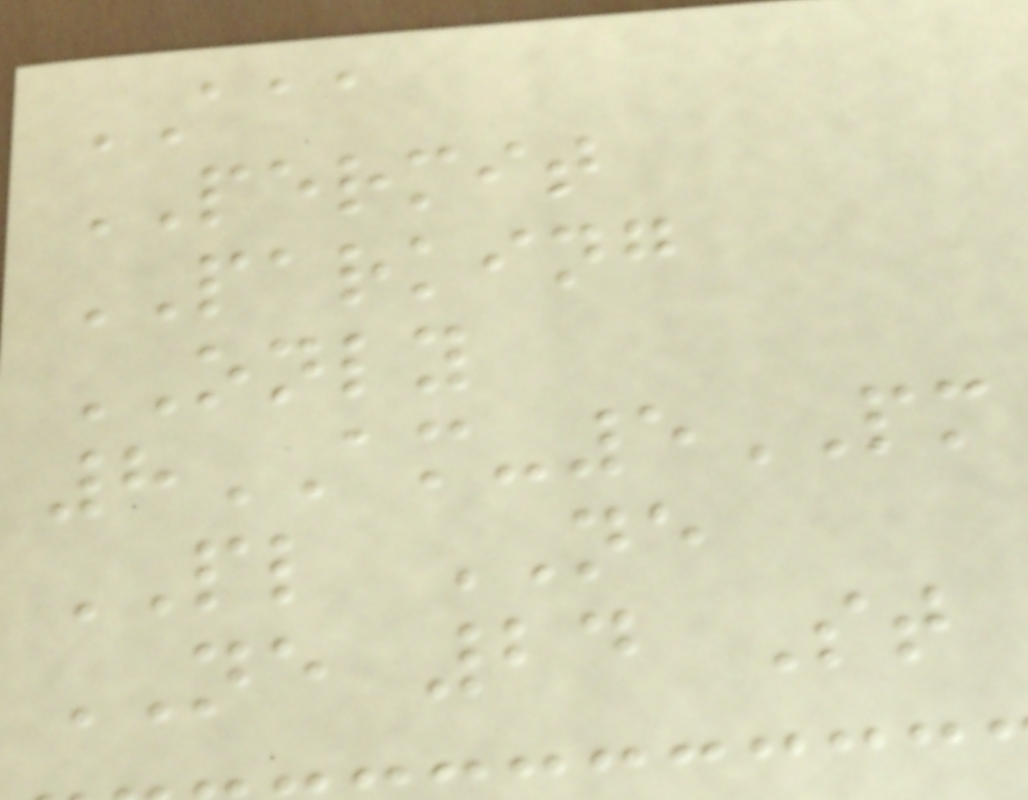AAA
PERMIT
PARKING
ONLY
8AM-5PM
PL NE
NE 24 St
